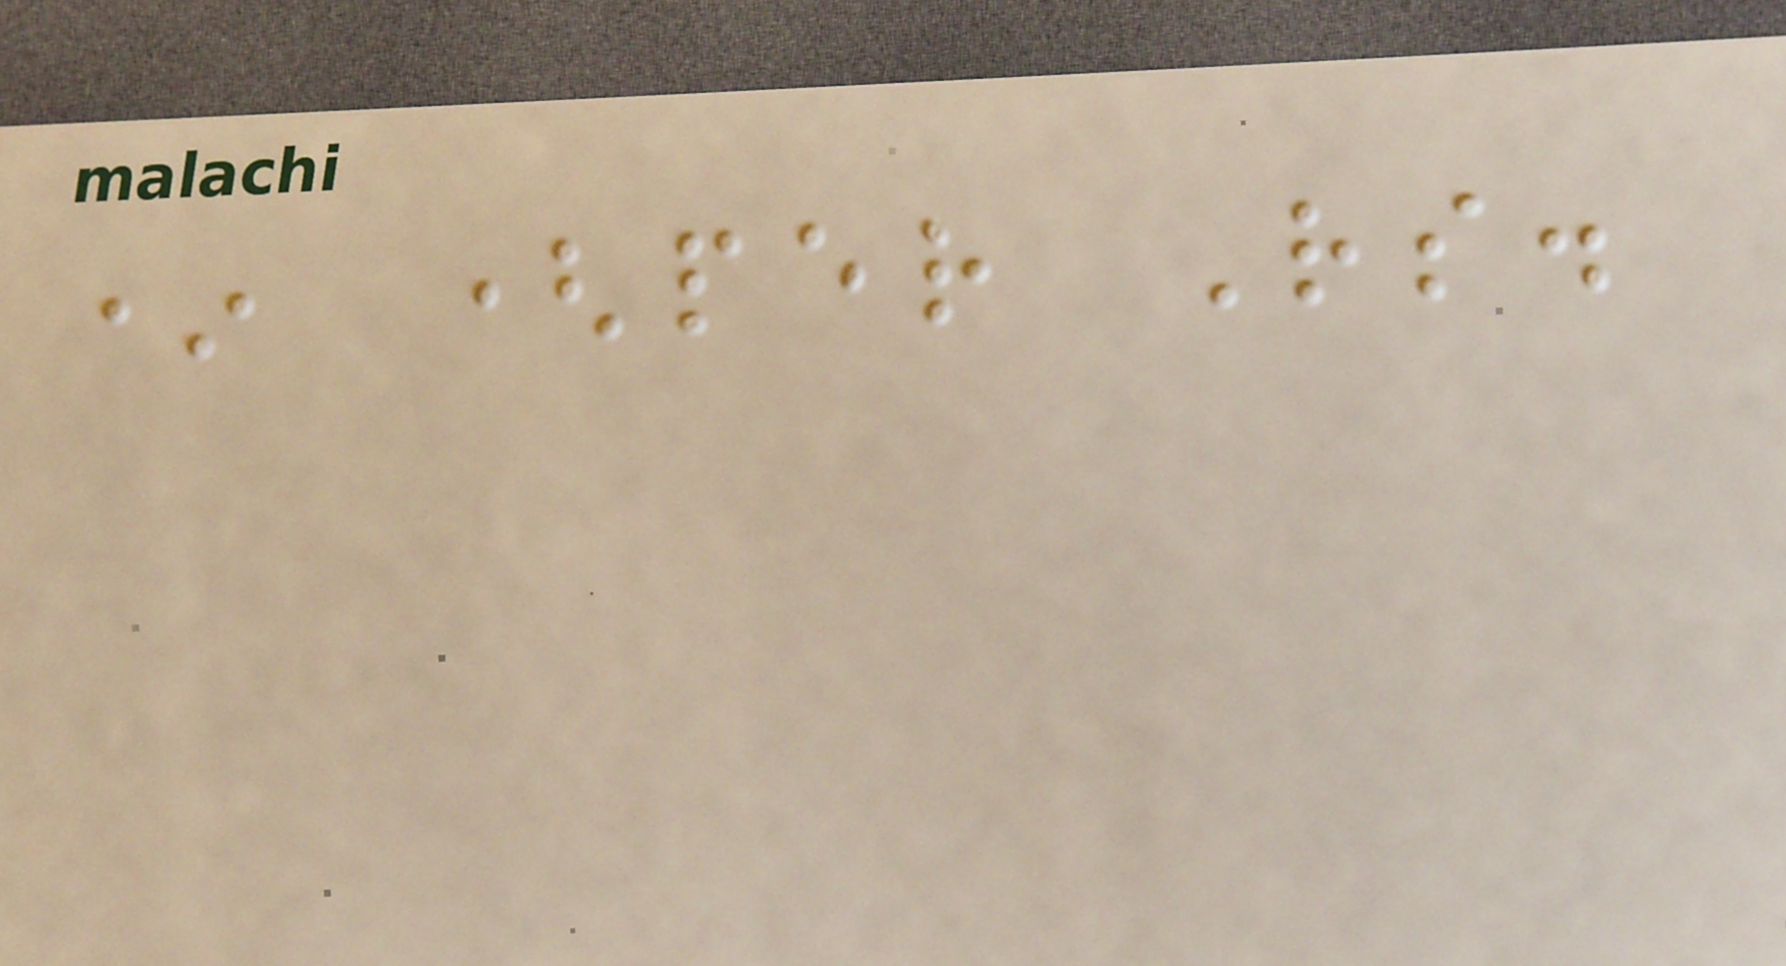* (per Rs.
